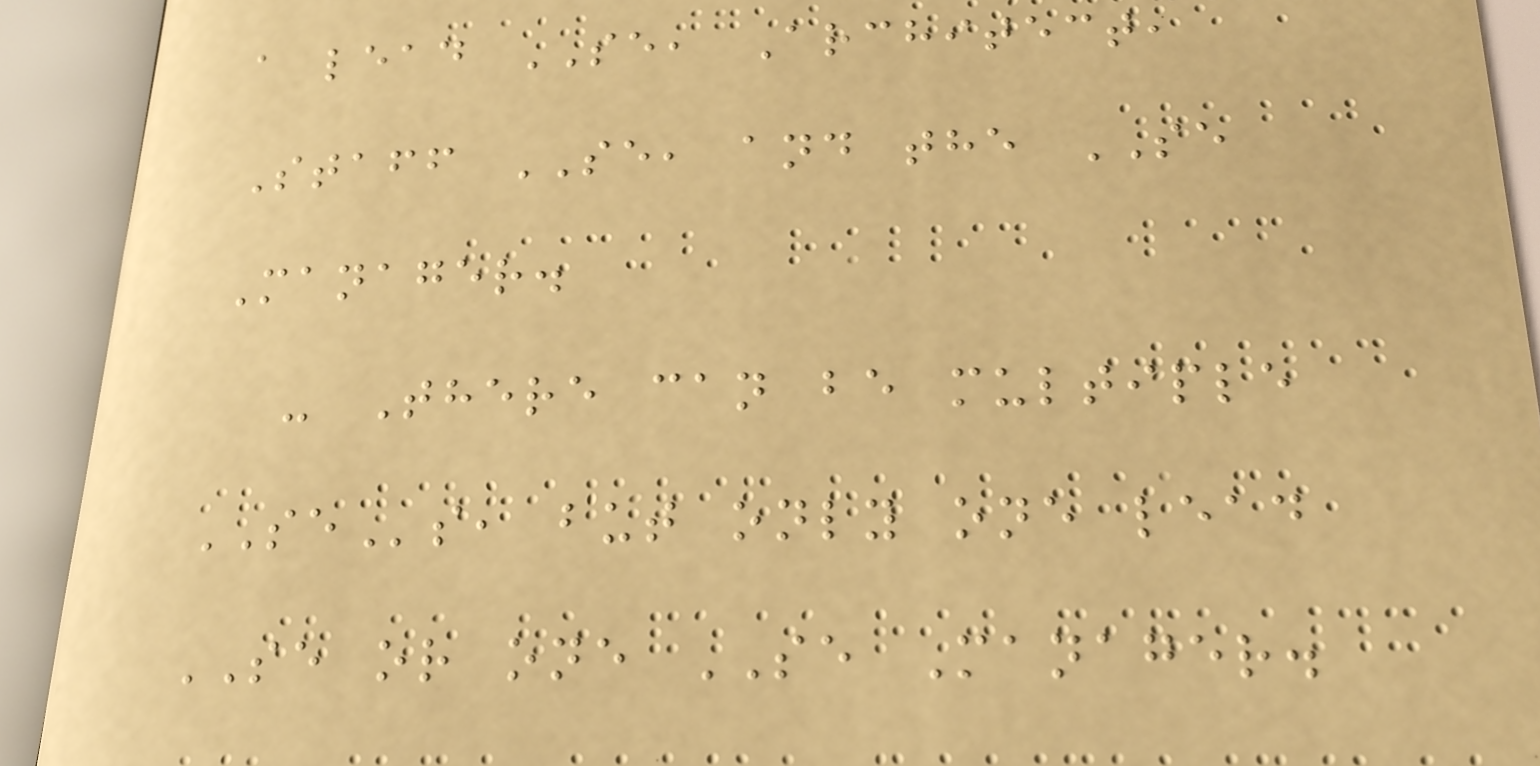a lead SE, Architect,
Staff SE, and the SE
Manager.
- There can be multiple
SEs, but only one lead
SE or one SE Manager.
